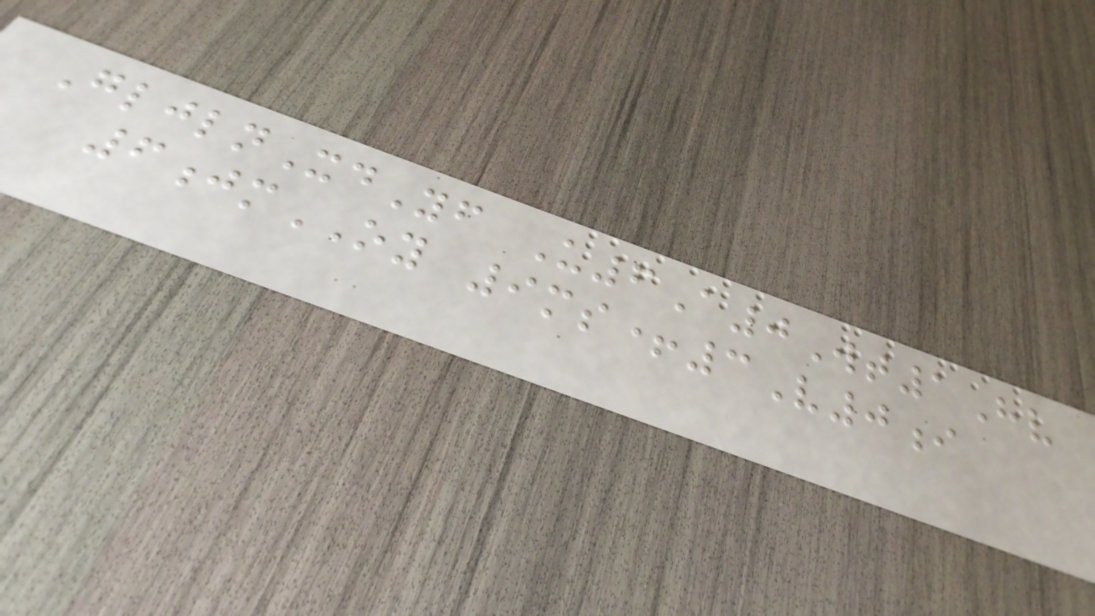GljlnXdYf U6A0Wt1Hv
6jmOY 9ms+3V0i
